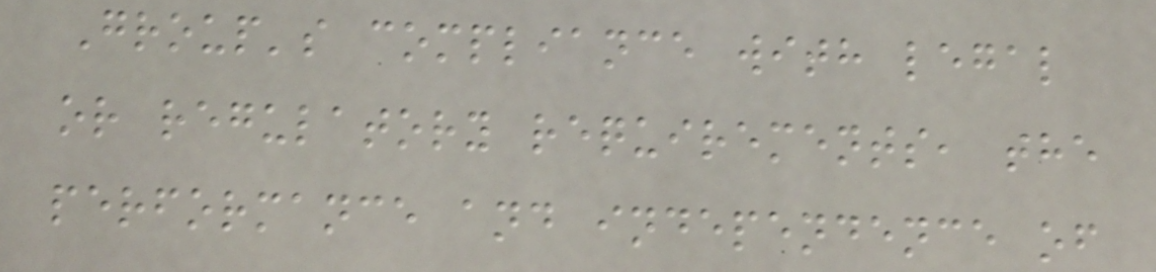Group's compliance with legal
or regulatory requirements, the
performance and independence of
